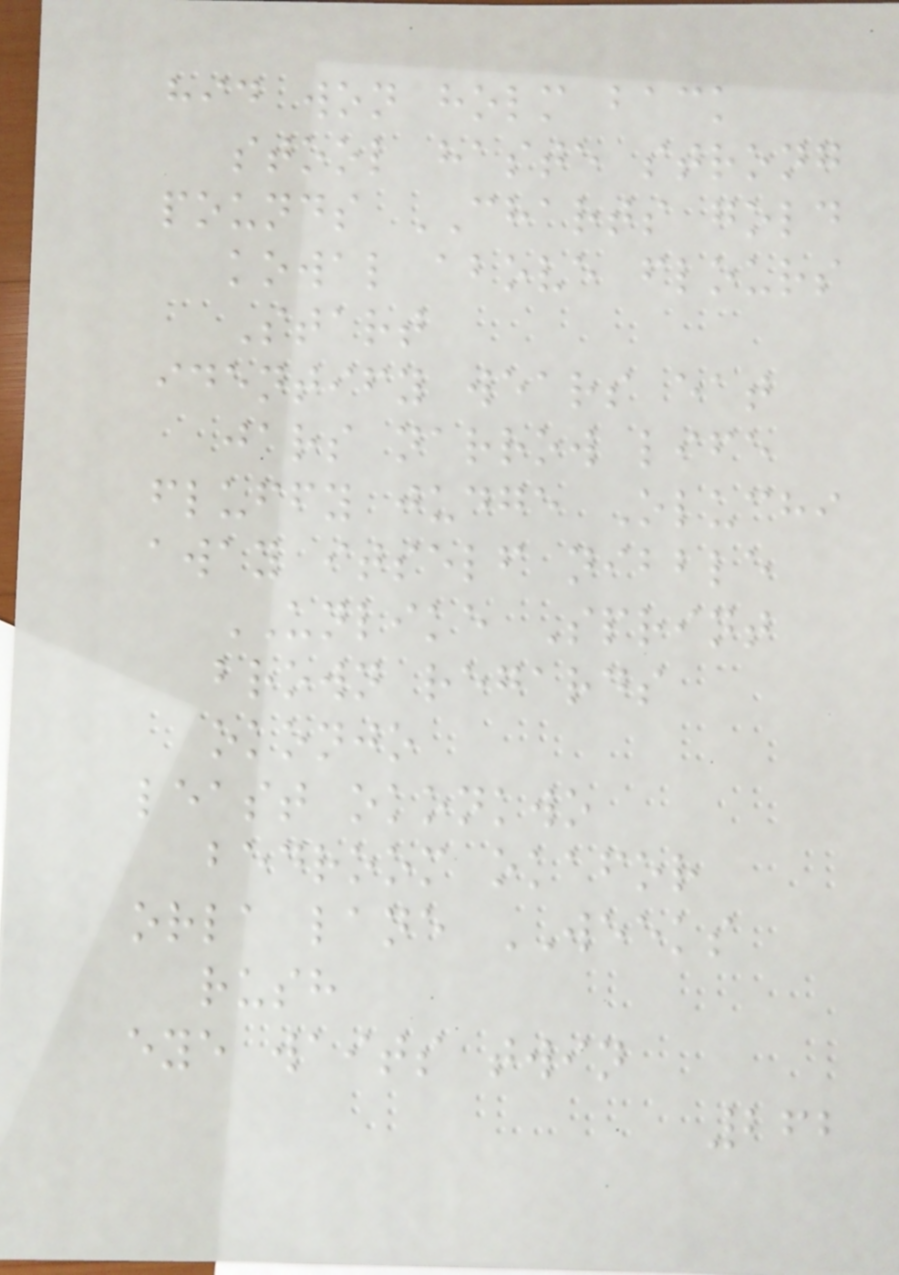hid won holm back
stool haste strong
pounds CHARTS gold
kowal above flours
Start
identify wears eat
jars narrow life
fluffy judge Oluchi
away itself nibble
UNLIKE Sprint
brown regards
okonjo
least okonkwo
bedroom okafor
orla lane WEEKS
rush
eye waits twin
262
